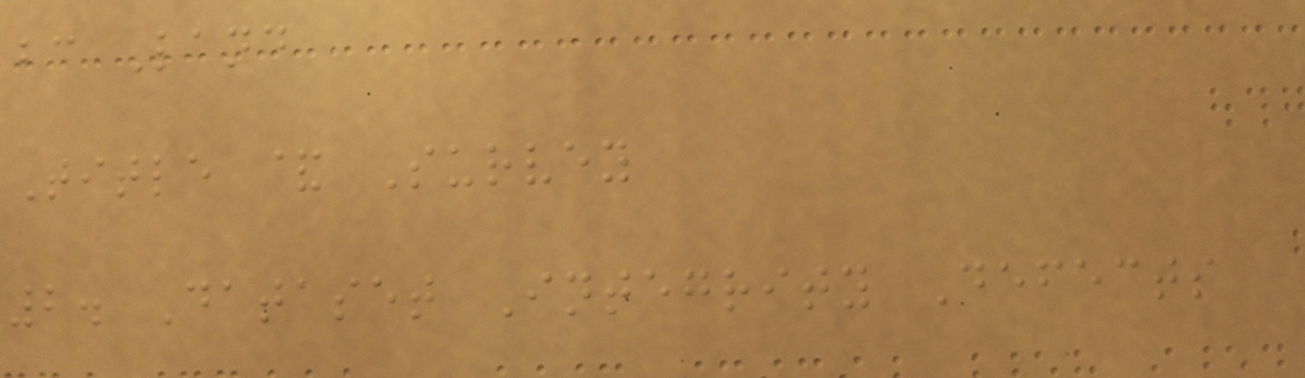bc Land
Title & Survey
2. Dataset Integrity Defects
